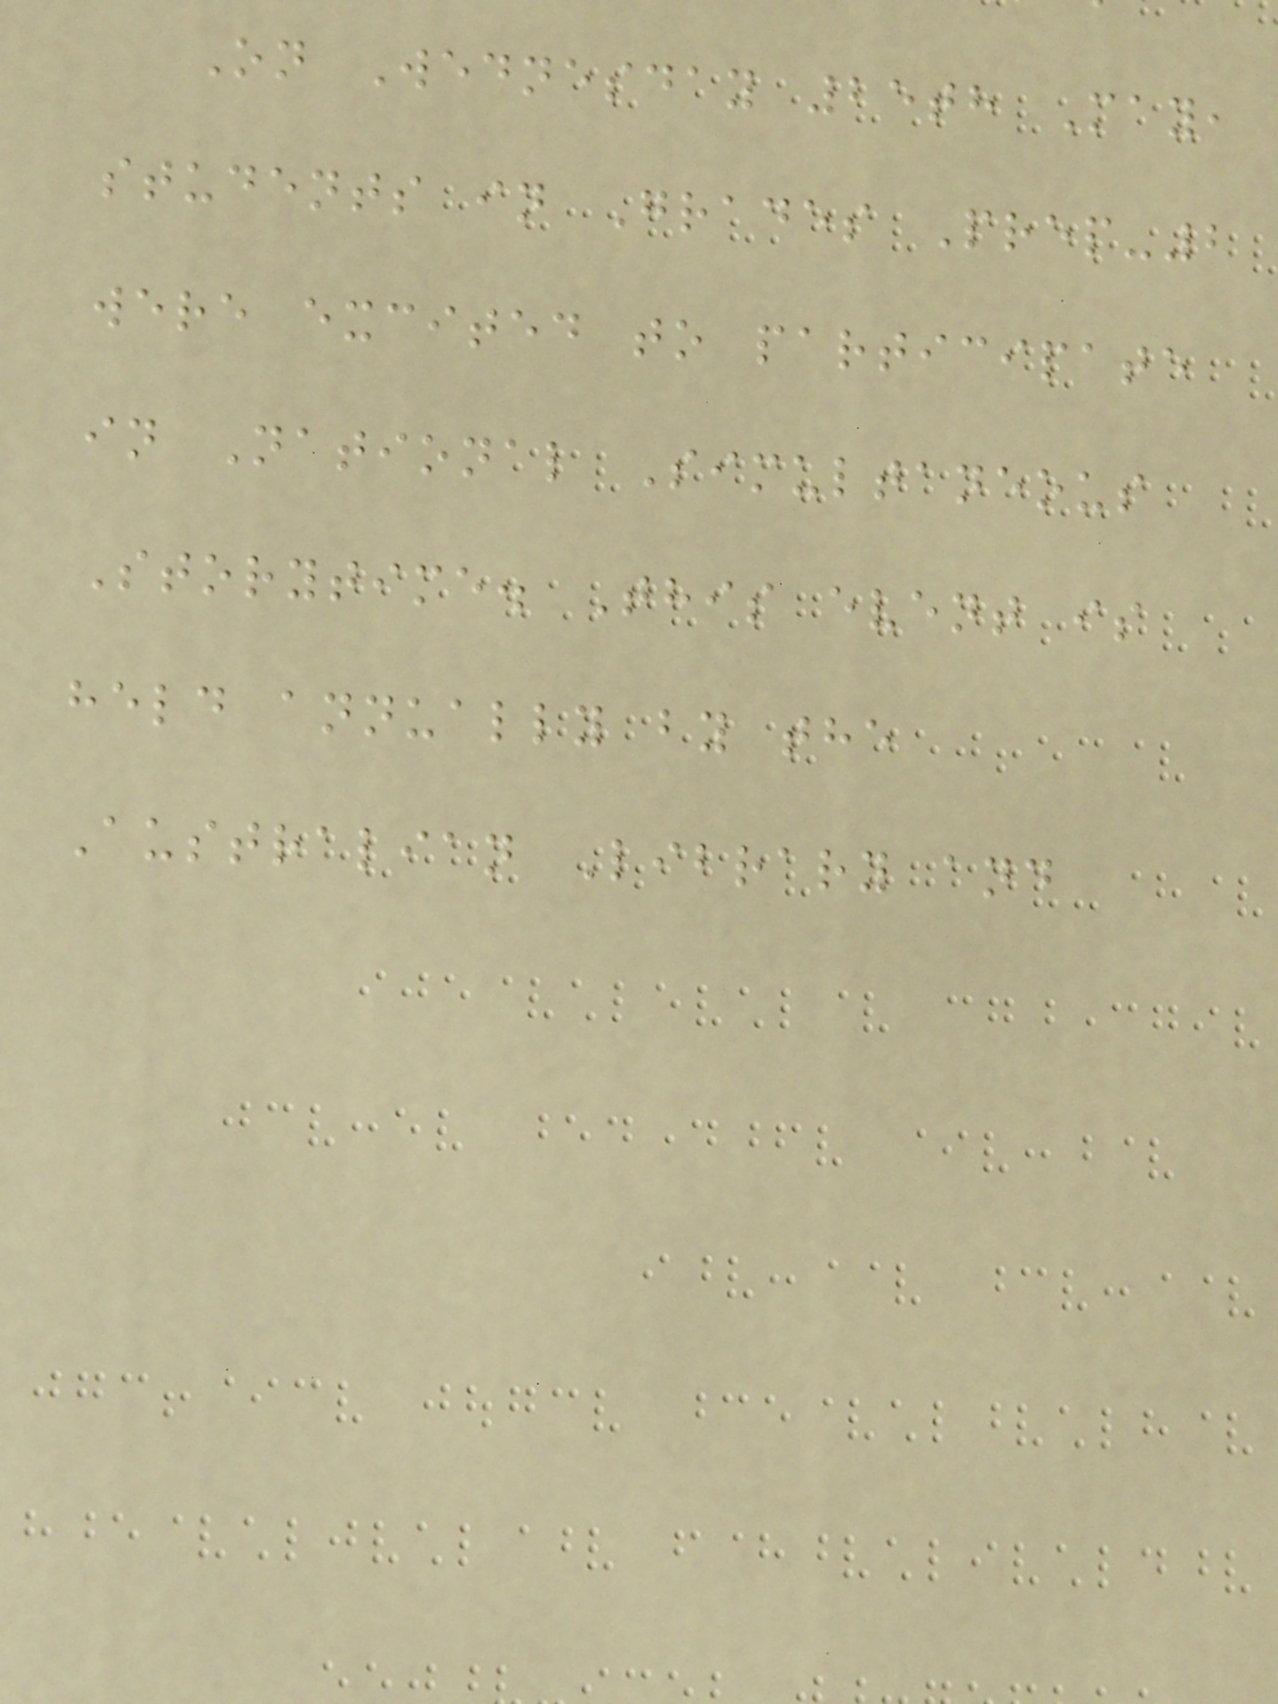On Wednesday 25th May,
students in Grades Prep-2
were excited to participate
in National Simultaneous
Storytime. This event is
held annually by the
Australian Library and
